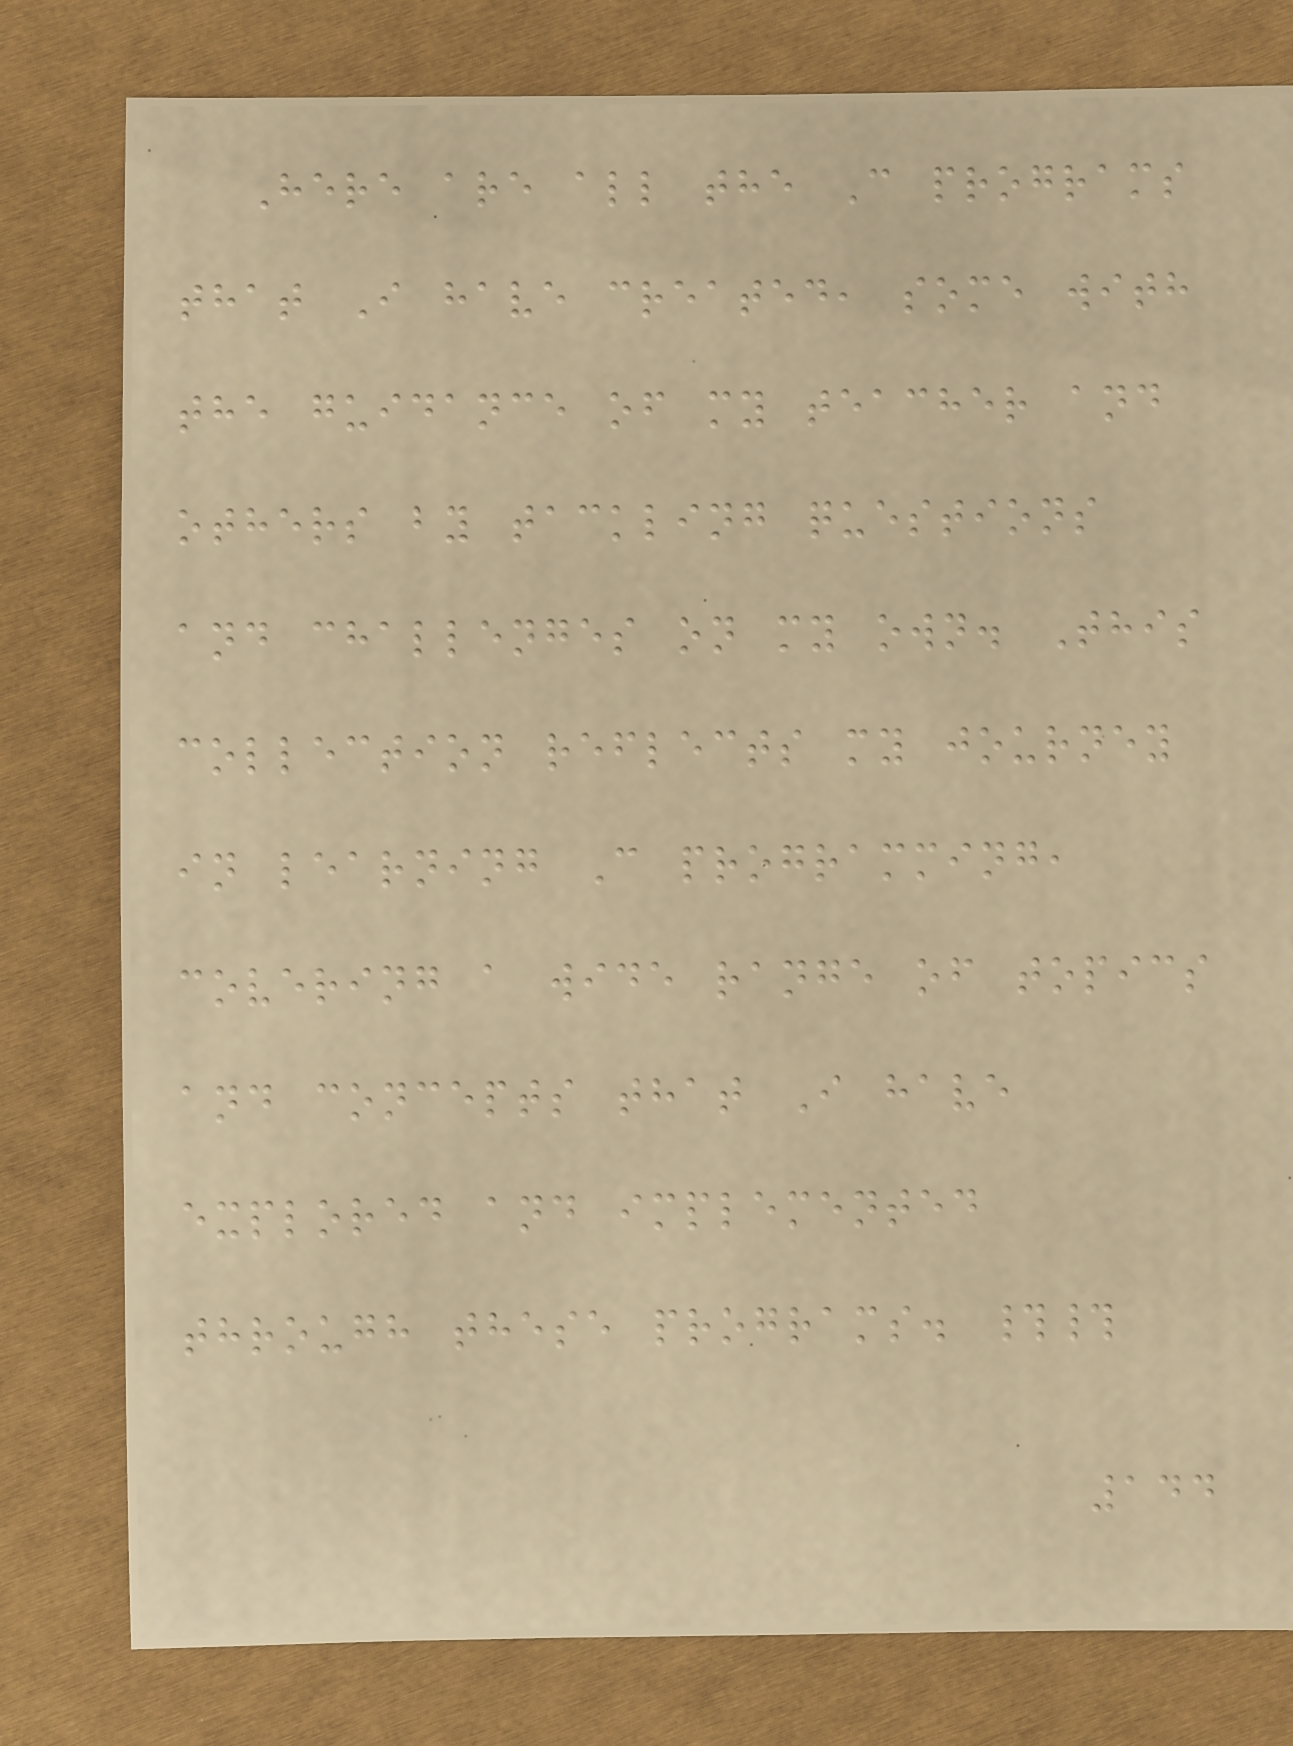Here are all the C programs
that I have created, some with
the guidance of my teacher and
others by tackling questions
and challenges on my own. This
collection reflects my journey
in learning C programming,
covering a wide range of topics
and concepts that I have
explored and implemented
through these programs. ##
144
